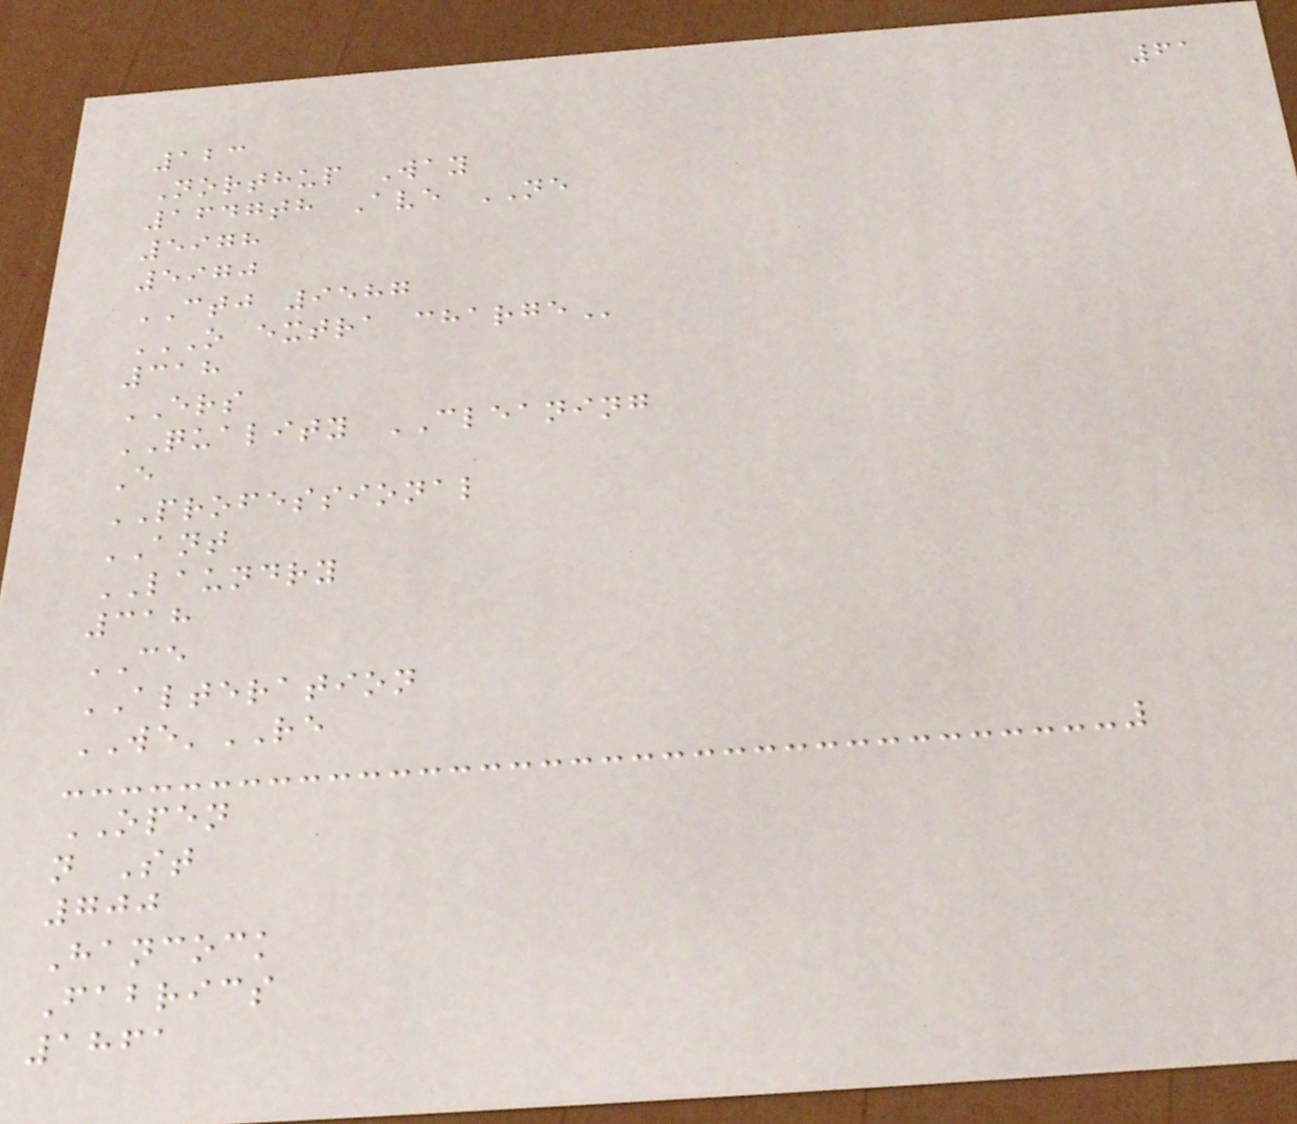61
123
Northup Way
1647th Ave NE
5978
5970
CTJ 9587
O EXTRA CHARGE
318
ERS
QUALITY CLEANING
E
PROFESSIONAL
ANT
LAUNDRY
318
CE
ALTERATION
WE'RE
OPEN
n St
700
Hancock
Fabrics
1861
